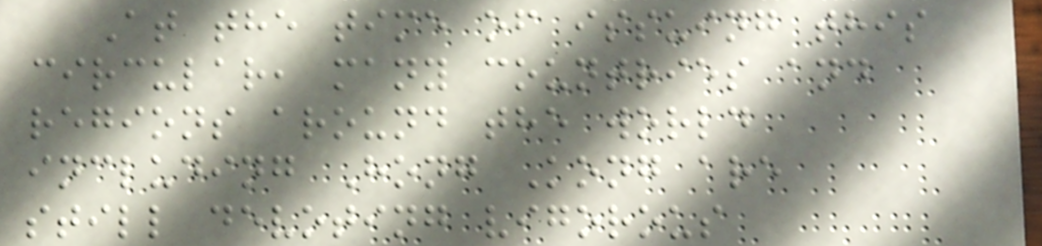At the time of issuing this
circular, many countries and
regions around the world
including Hong Kong are
still devoting vigorous
